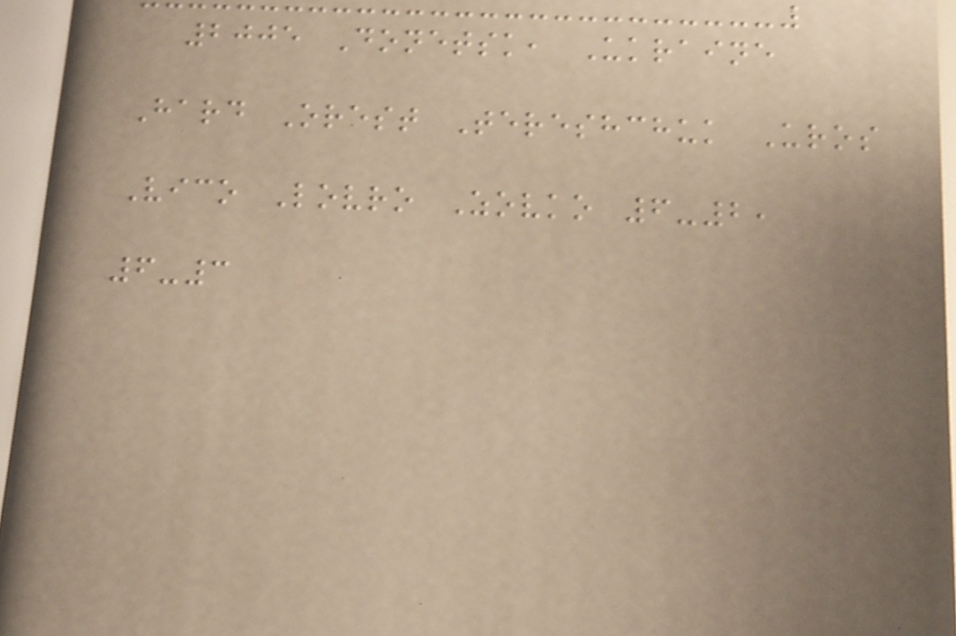2005 Donetsk, Ukraine
Hard Orest Tereshchuk Uros
Vico Lovro Zovko 6-2,
6-3
